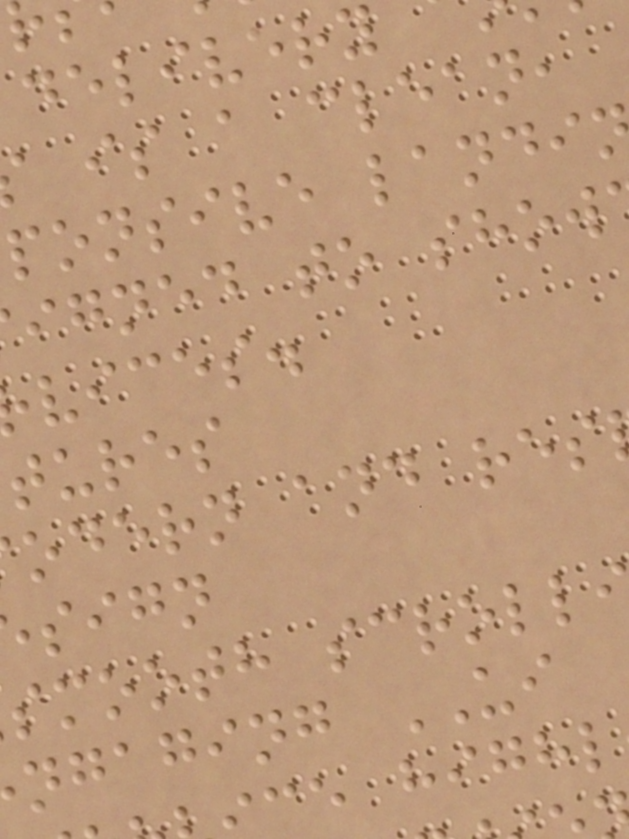delivery
is a clean,
ponsive landi
igned to show
vices.
tures
odern and res
sign
smooth scroll
ngaging UI
e highl
